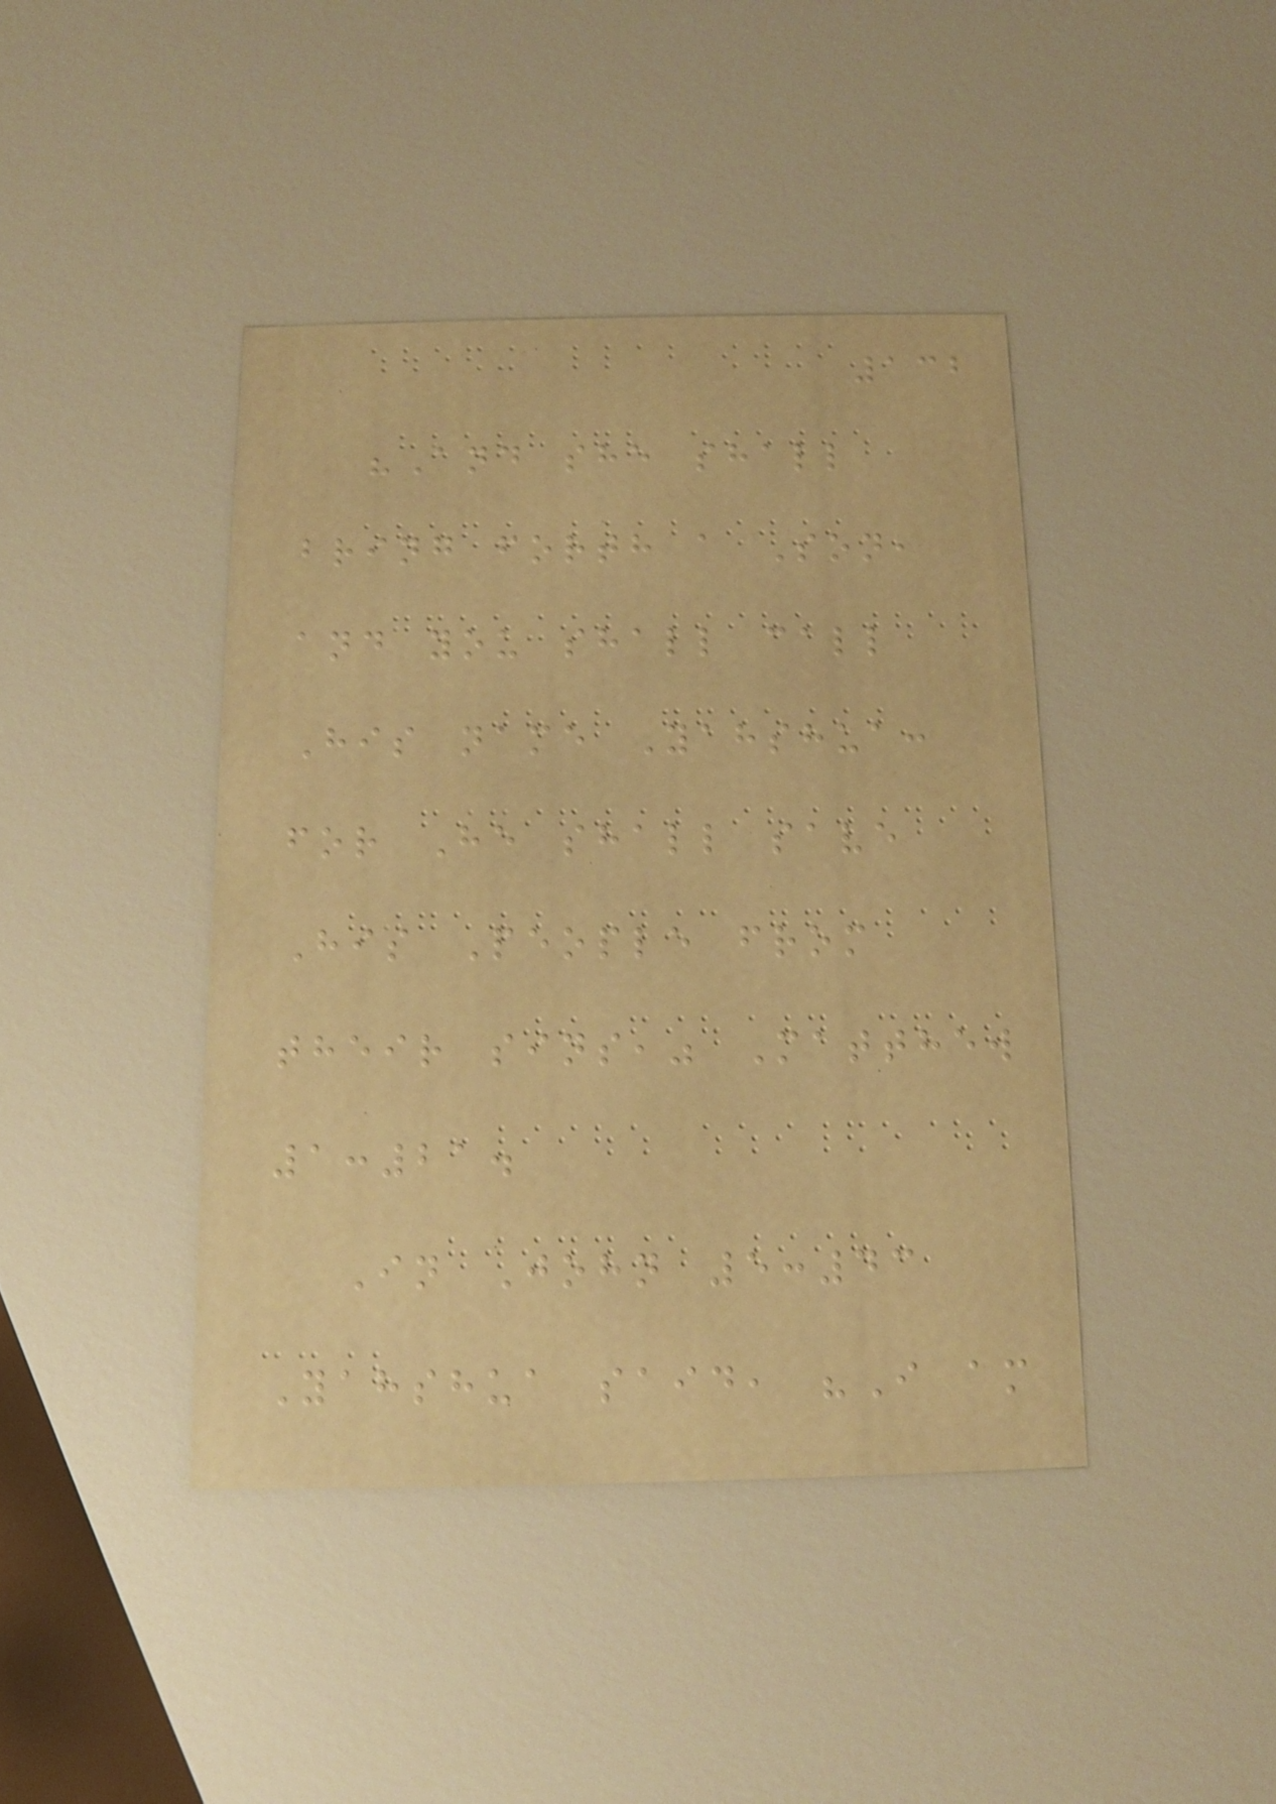132
"And she shall
bring forth a Son,
and you shall call
His name Yahshua:
for He shall save
His People from
their sins," Matthew
1:21.
In John 5:43
Yahshua said, "I am
